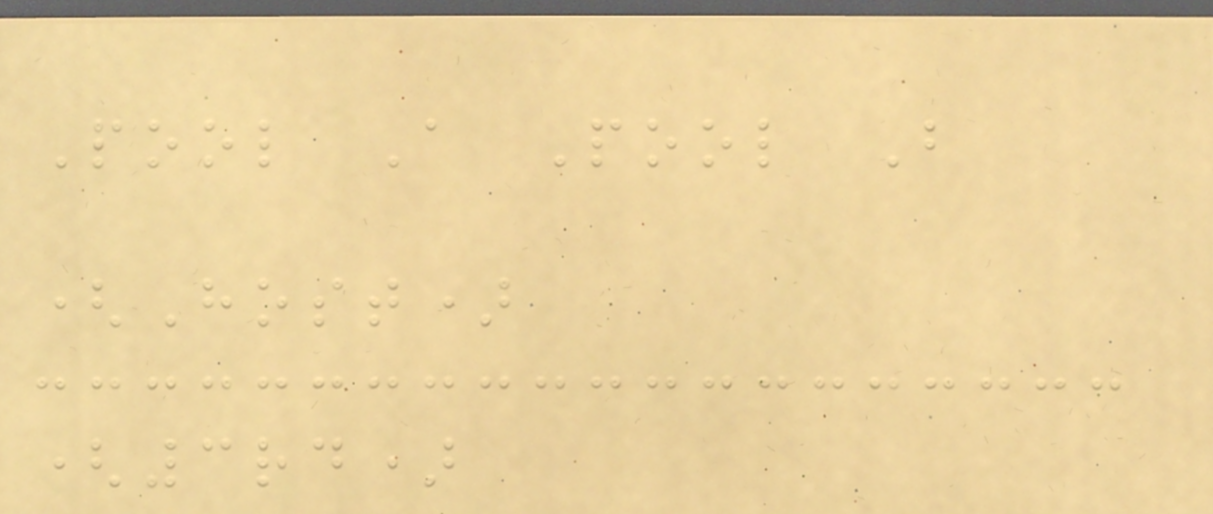Pool A Pool B
(Host)
(3rd)
